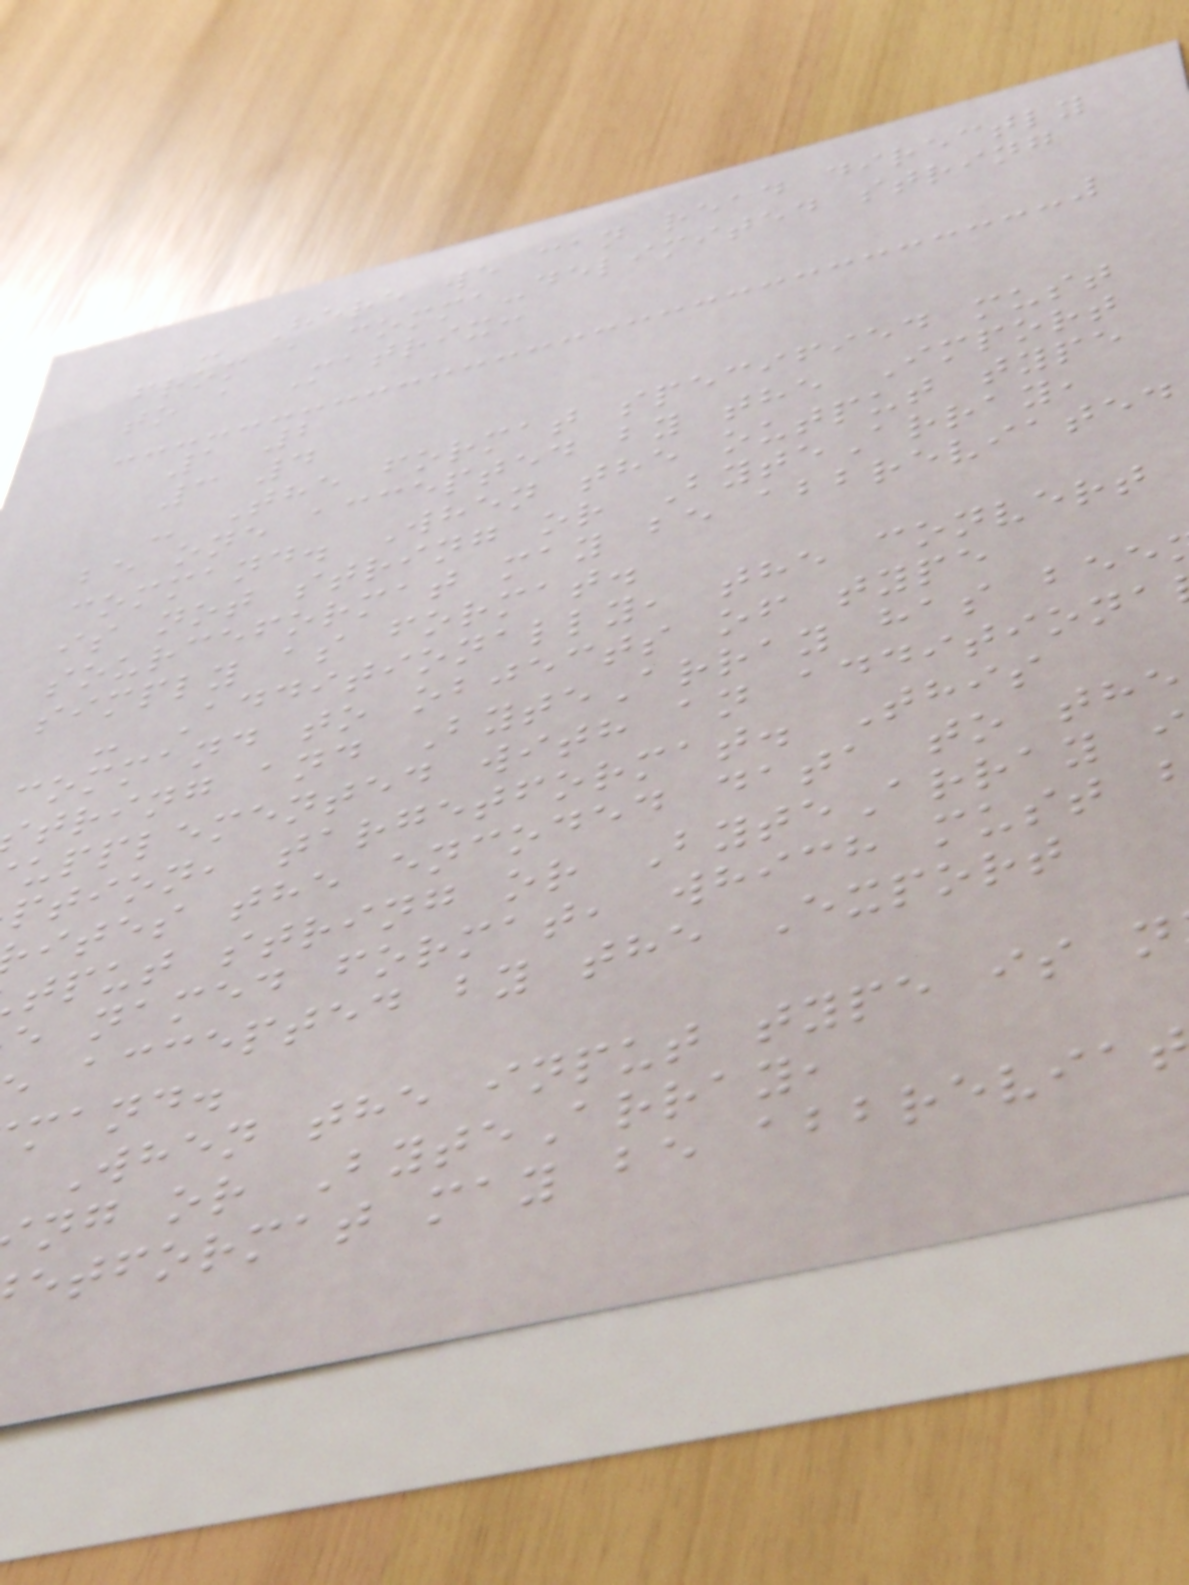- Here we can read directly
from a comma-delimited string
to a Matrix:
1 2
3 4
- The format specified must
be one accepted by the Import
command. When the output type
is not string or ByteArray,
sourceformat may be abbreviated
simply as format.
- Additionally, the convert
command to objects of type
tring and ByteArray has bee
upplemented with an additiona
ption, targetformat. This
ites the encoded data to the
tput string or ByteArray i
e named format, which must
accepted by the Export
mand.
When the input type is n
ng or ByteArray,
etformat may be abbrevia
